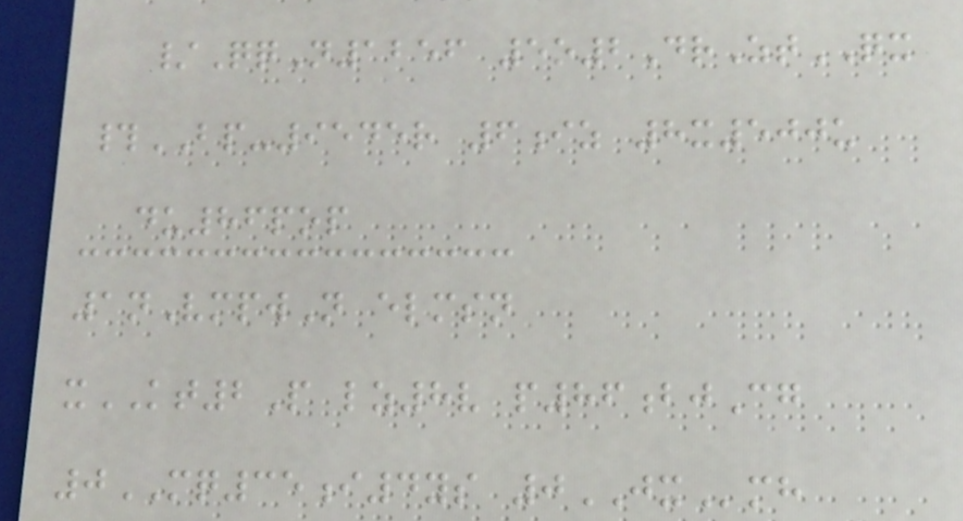/QqN1256 5o2DrZtQX
#BP-9545r 6iz 8x500u
du86pop
1nVmpwN elmsn
xKT2P lz8v p86bjCg
0MQ35i4ys 0JXmh
